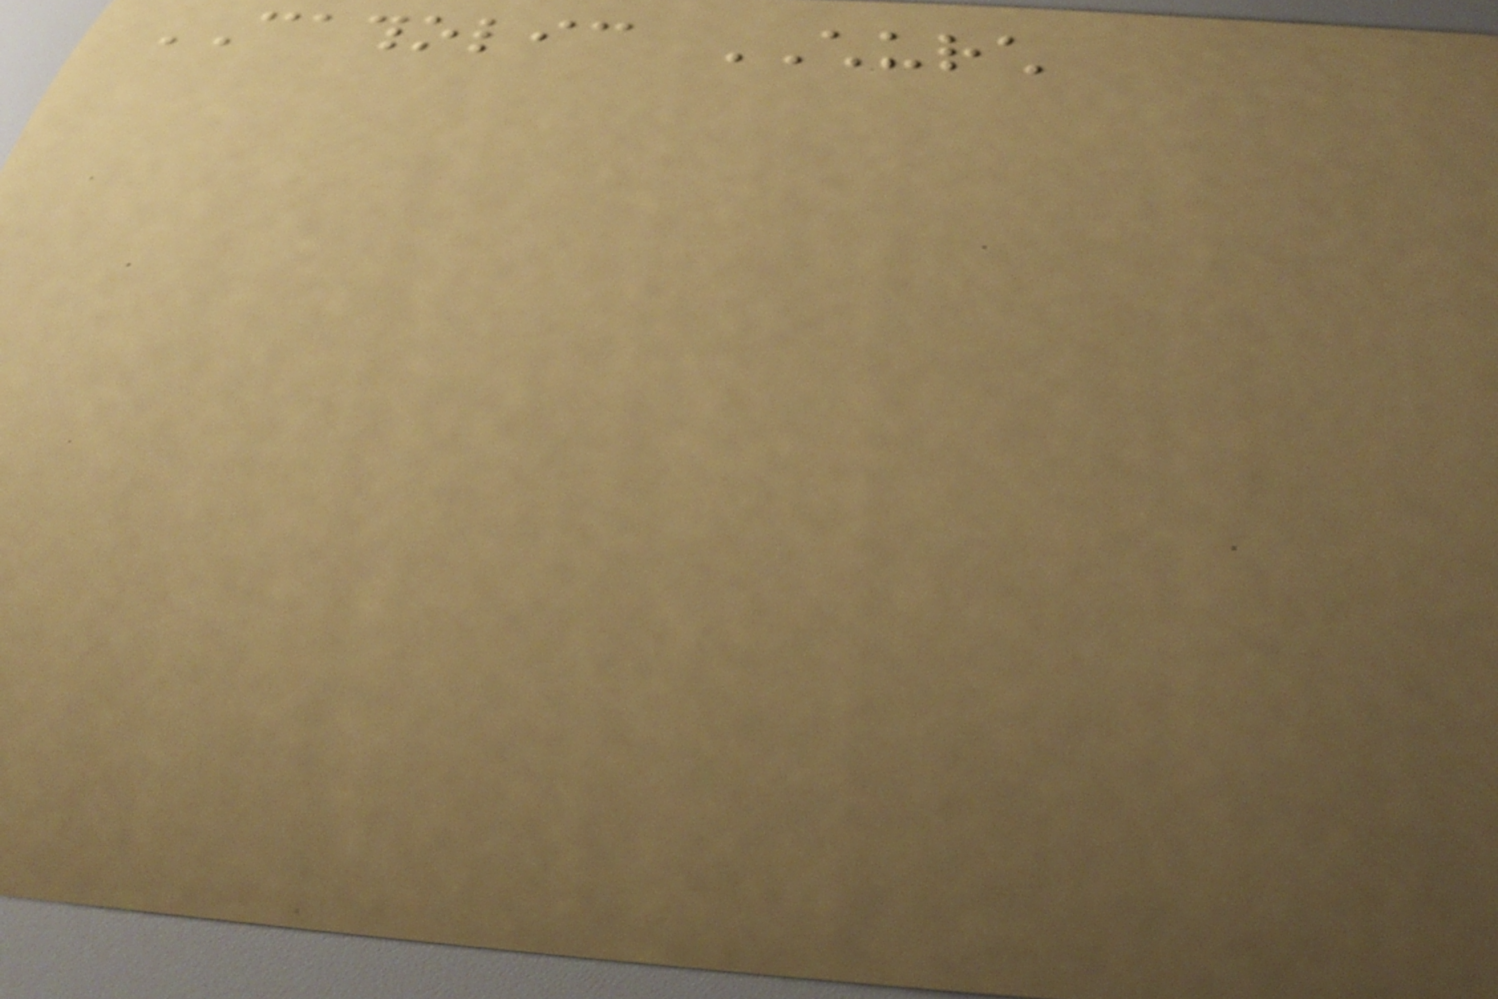CATHOLIC CHURCH
